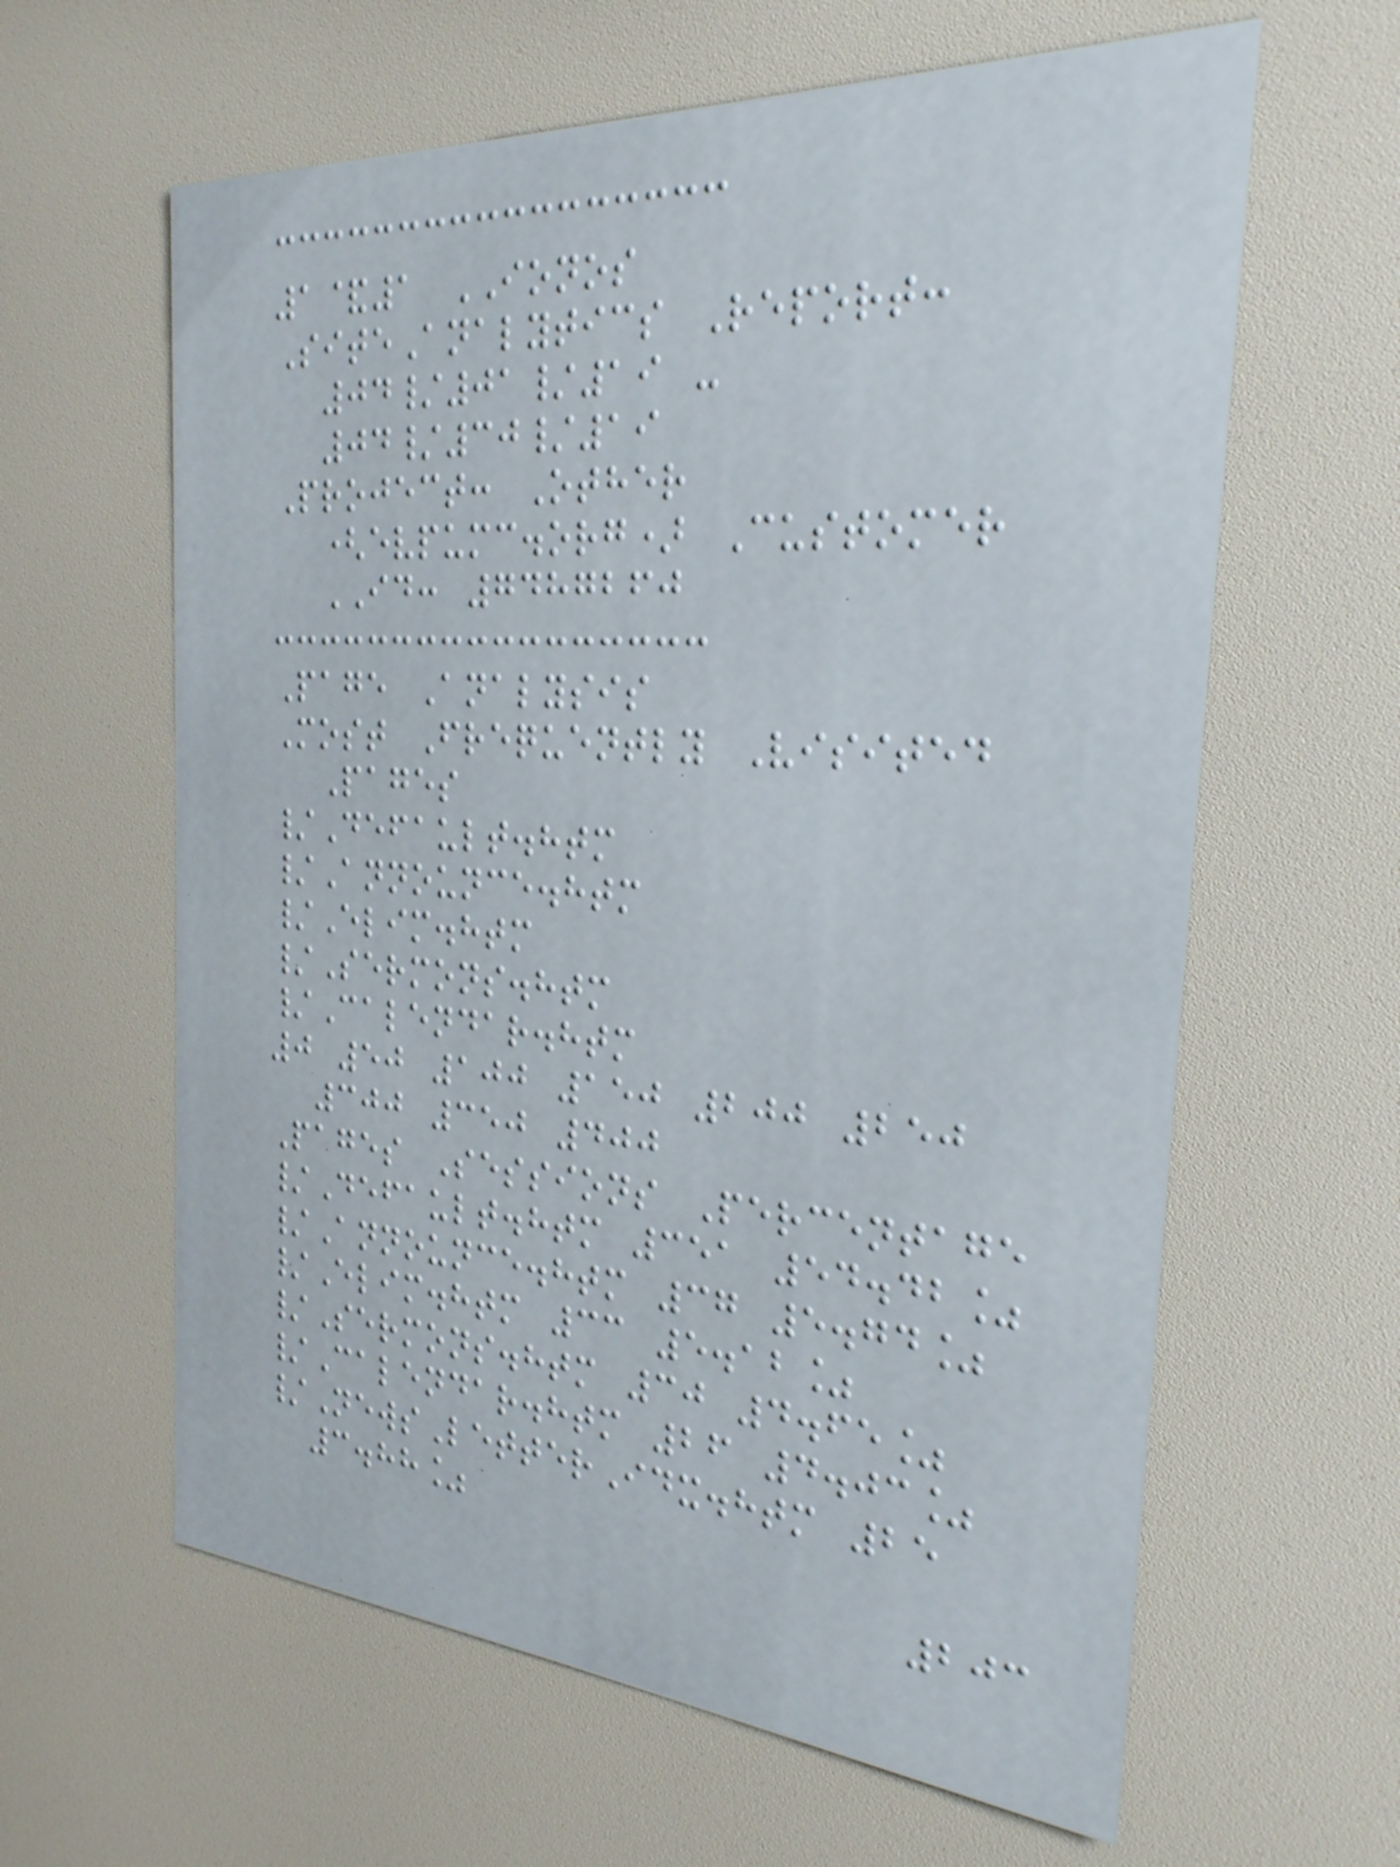1&1 IONOS
SiteAnalytics Report:
04/01/19 -
04/30/19
Project: Other
(evpumc.org) Customer
ID: 7487260
Page Analysis
Most Frequently Visited
Pages
/Default.htm
/Announce.htm
/Elim.htm
/Sermons.htm
/Calendar.htm
0 50 100 150 200 250
300 350 400
Pages Sessions Percentage
/Default.htm 351 54.42%
/Announce.htm 37 5.74%
/Elim.htm 33 5.12%
/Sermons.htm 30 4.65%
/Calendar.htm 26 4.03%
/NewsLetterIdx.htm 25
3.88%
203
